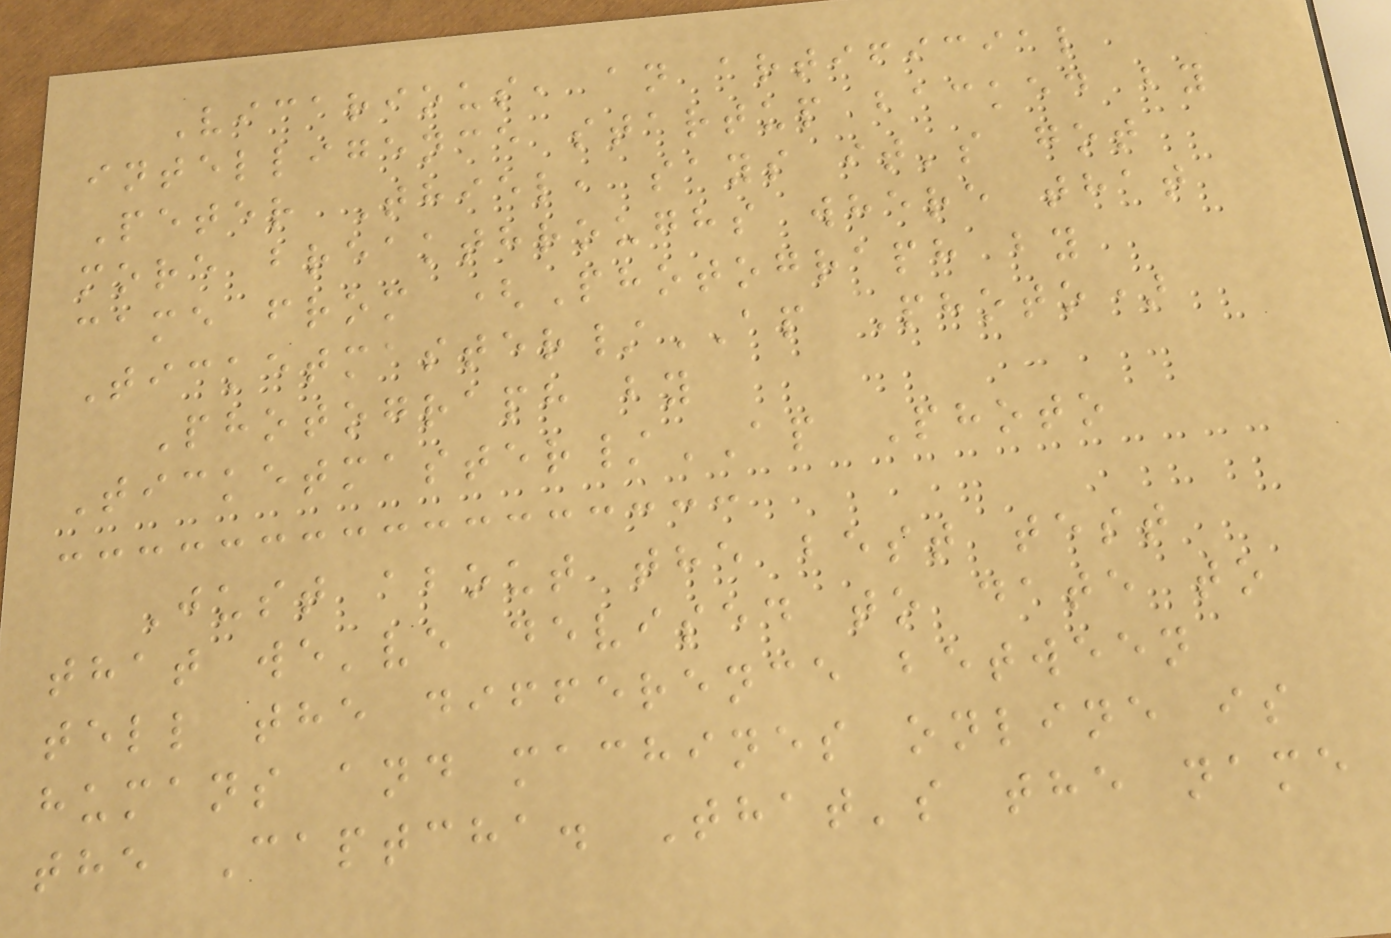Vicarious, an artificial
intelligence startup backed by
Peter Thiel, says it's got
more breakthroughs where that
came from (Photograph by
Ticketmaster/AP Photo)
Photograph by
Ticketmaster/AP Photo
Just about the best test
that we've devised to date to
tell the difference between
humans and machines online is
the Captcha. That's the name
